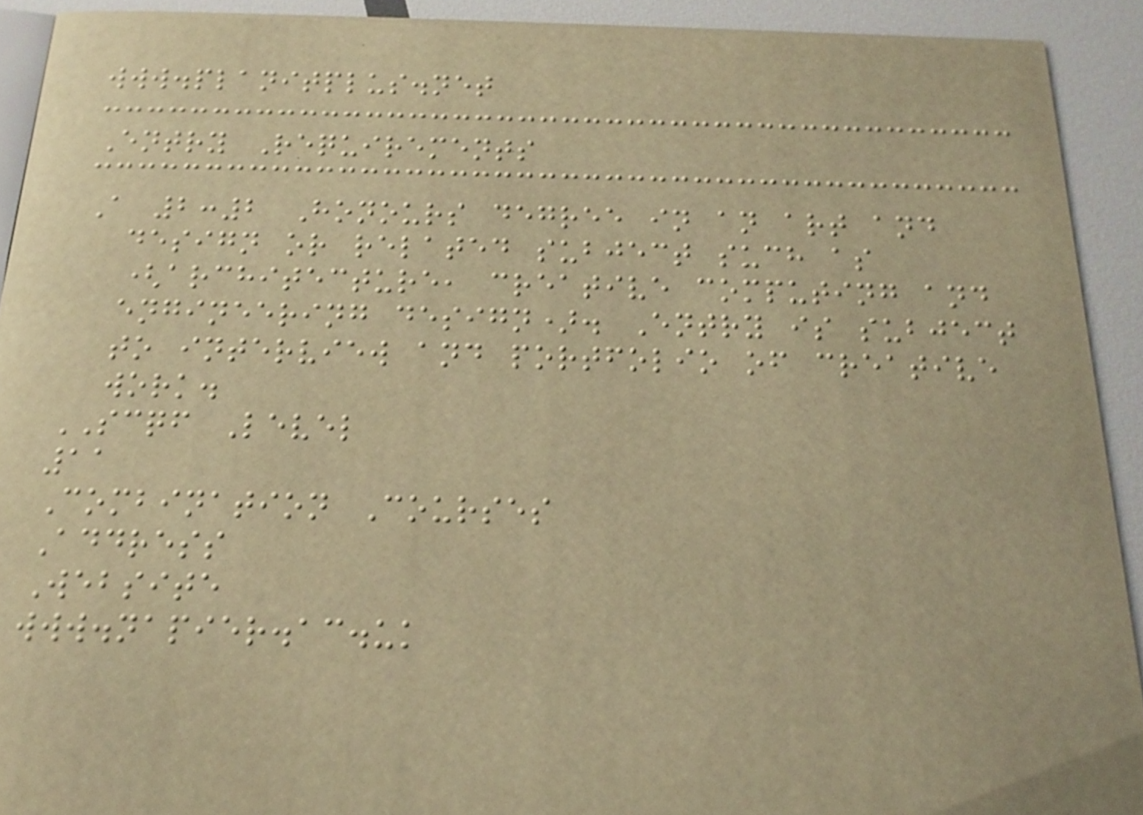www.planitplus.net
Entry Requirements
A 2:2 Honours degree in an art and
design or related subject such as
(architecture, creative computing and
engineering design). Entry is subject
to interview and portfolio of creative
work.
SCQF Level
11
Combination Courses
Address
Website
www.napier.ac.uk
